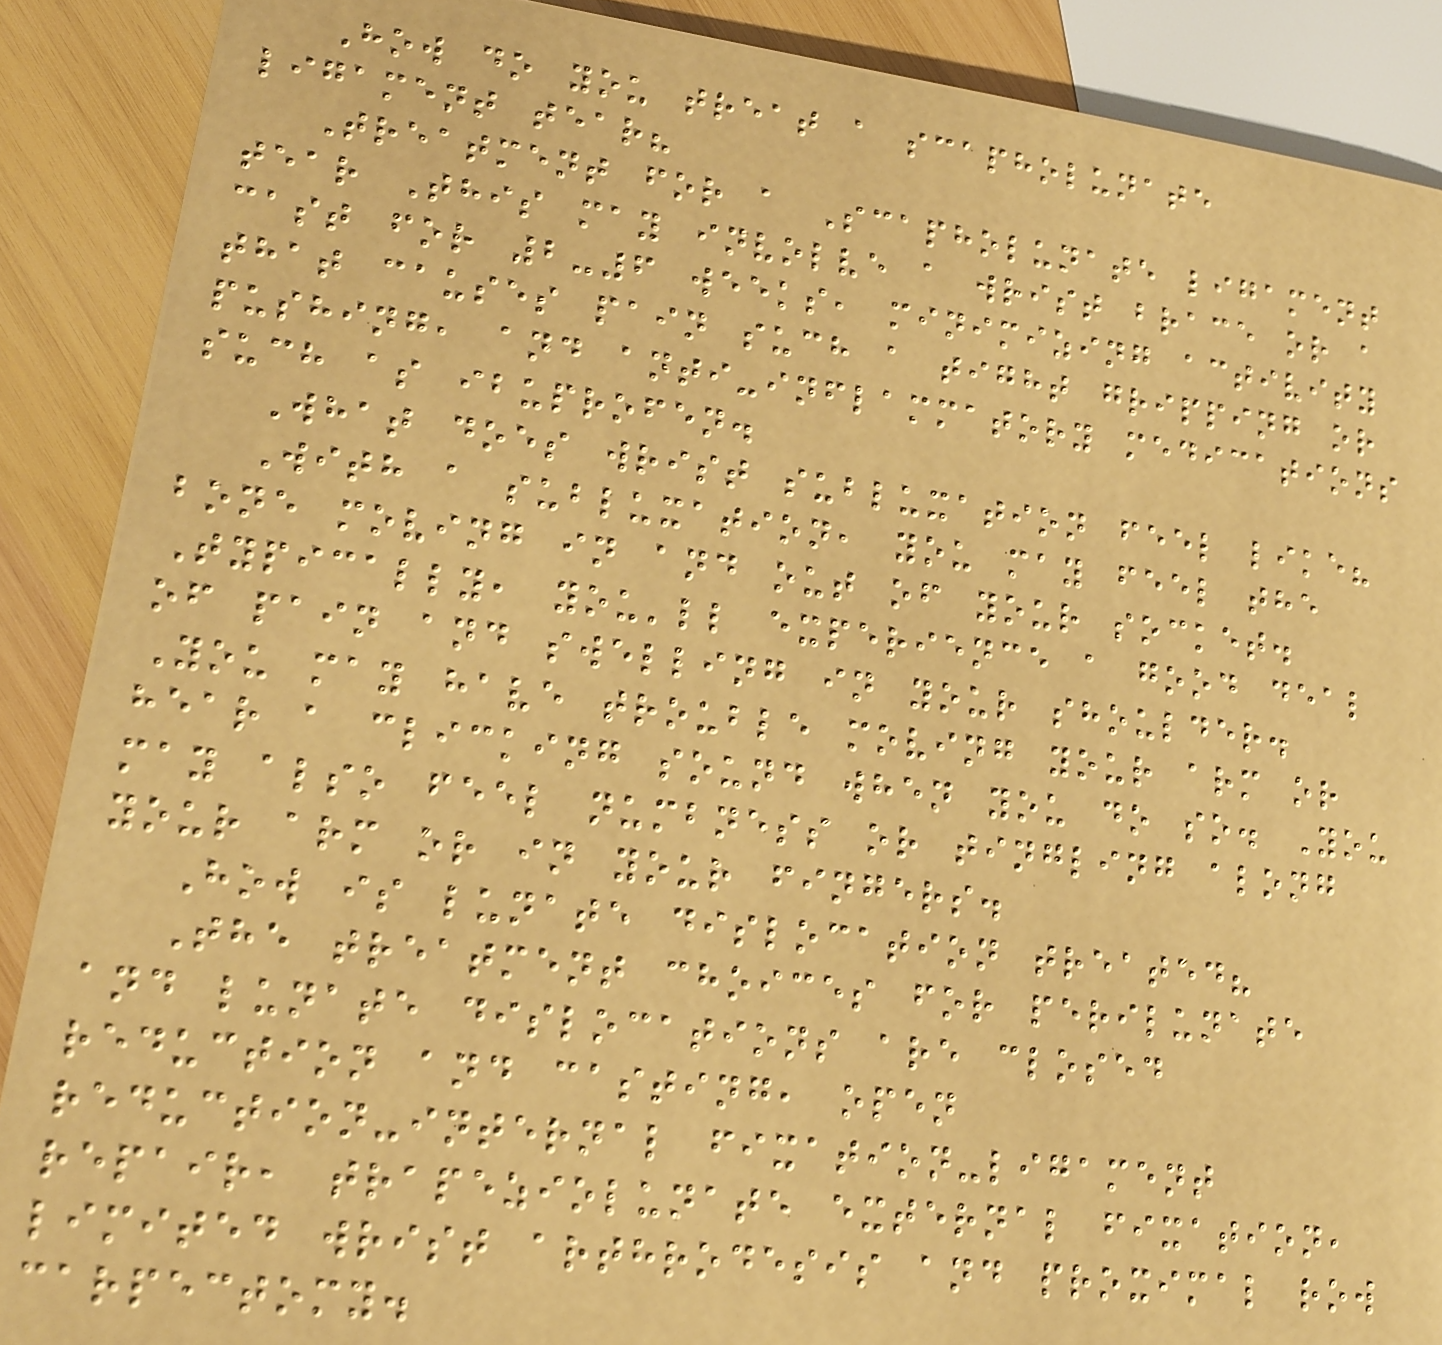How do you treat a scapholunate
ligament tear?
Treatment for a Scapholunate ligament
tear This may involve a wrist brace or a
cast for 2-6 weeks, minimizing activity
that causes pain such a tight gripping or
pushing, and anti-inflammatory medications
such as ibuprofen.
What does wrist subluxation feel like?
With a subluxation, you may feel the
bone moving in and out of your socket.
Typically, you'll experience a good deal
of pain and swelling in your shoulder.
You may have trouble moving your arm or
hear a clicking sound when you do so. You
may also feel numbness or tingling along
your arm or in your fingers.
How is lunate dislocation treated?
The treatment choices for perilunate
and lunate dislocations are closed
reduction and casting, open
reduction-internal fixation-ligament
repair, trapeziolunate external fixation,
limited wrist arthrodesis and proximal row
carpectomy.
